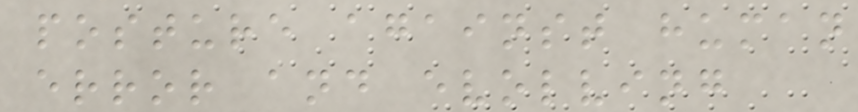posture against human
error and evolving
